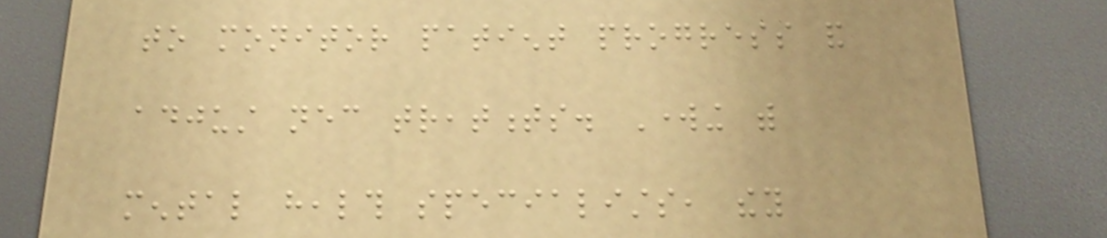to monitor patient progress and
adjust necessary treatments. Working with
mental health specialists, they
